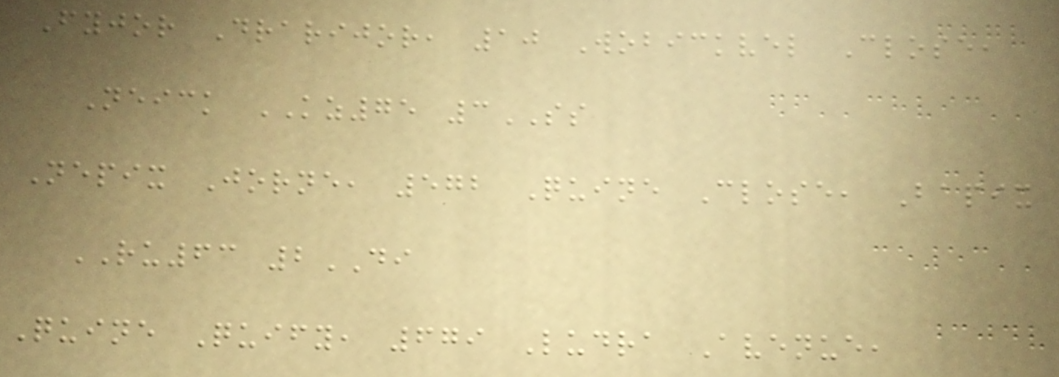Fyjor Drarijor, 10 Wobickvel Close,
Neick KZ75 3SS
Nepix Jorne, 572 Quine Close, Bapix
RU63 2DI
Quine Quify, 679 Ludra Avenue,
